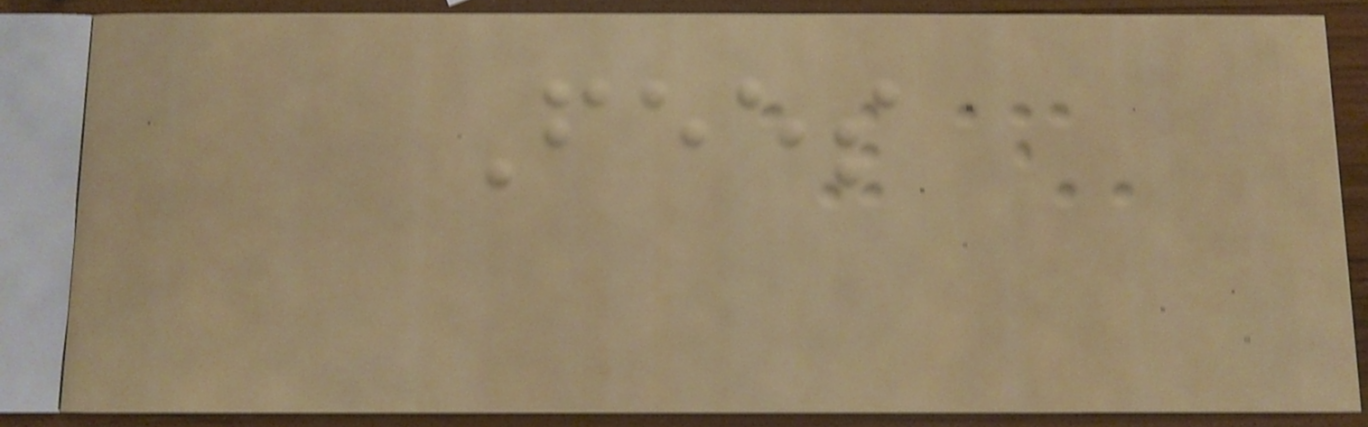Fees
